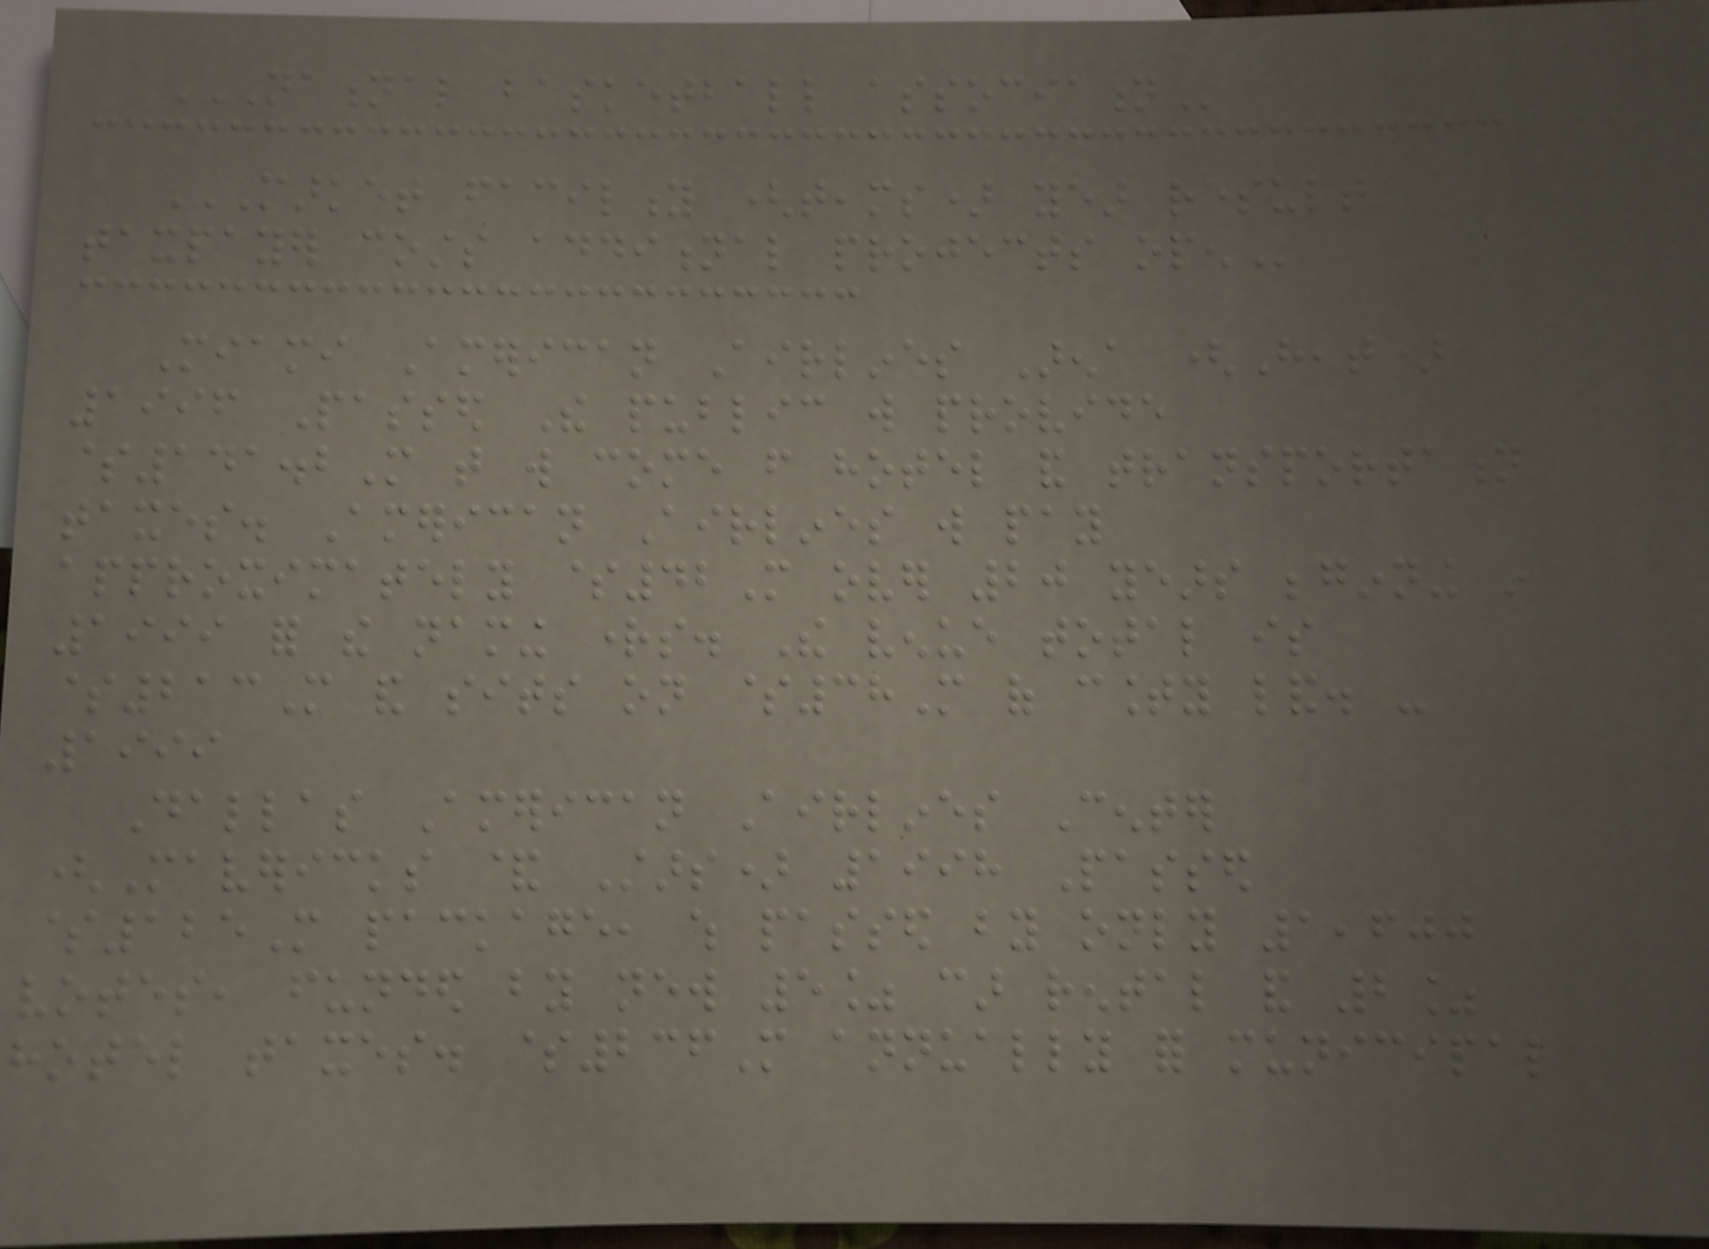NATIONAL BASKETBALL ASSOCIATION
MARKET FACILITY (TEAMS) YEAR RESULT
TAXPAYER COSTS ADDITIONAL PROJECTS OPEN
Miami American Airlines Arena (Heat)
1996 Passed The public will provide
$141.2M that will come from hotel and transportation
taxes. American Airlines will pay
approximately $42M over 20 years beginning in
1999 for the naming rights. The venue total is
$213M and sits on $38M of county land. -
1999
Dallas American Airlines Center
(Mavericks & Stars) 1998 Passed
$125M package, which passed by only 1,600
votes, funded by new 5% car rental and 2%
hotel taxes. $236M annually for municipal
